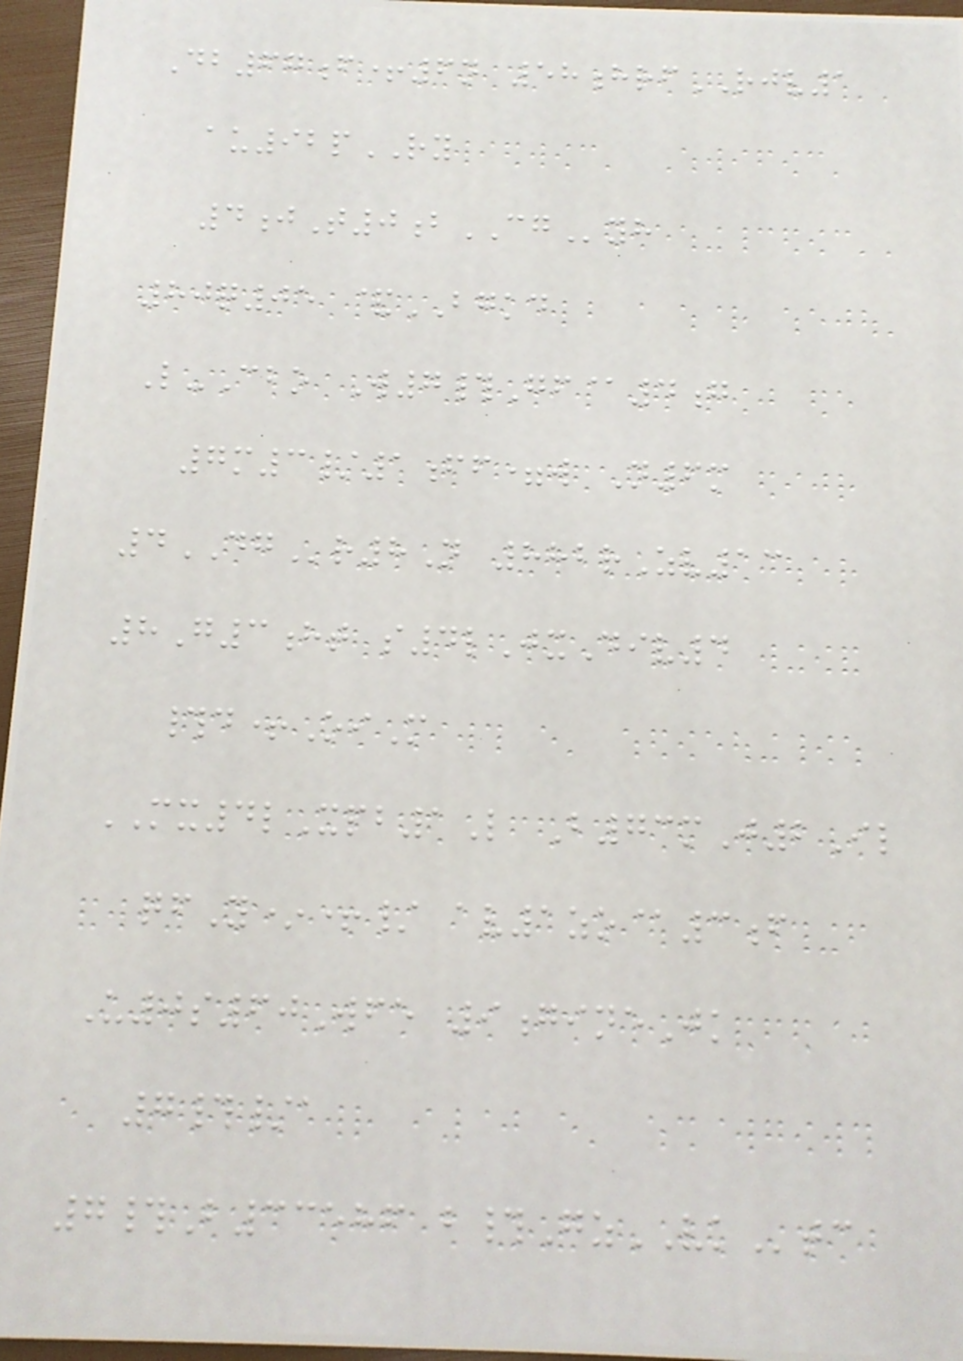Db67f+6n 58hrfRJV1
au92pRY
4jT0bCGyh
80q05 &BGKD
L-Cbo W7#Gf@4g
7m3/1ff=w N6m
4DGr8N 882rZv13
8G3ht s4lJxDiv4
#d+OiM
MX4lXpb1L B73mJ2Il
qfY*+/ av1zo@3f
U0s60Wfe 9gineJk
7#/a
7#B33586 b#GzVKtc
